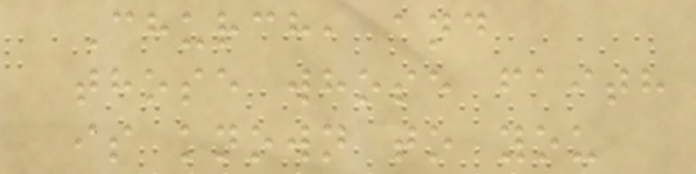Church, and
those whose faith
is known to you
